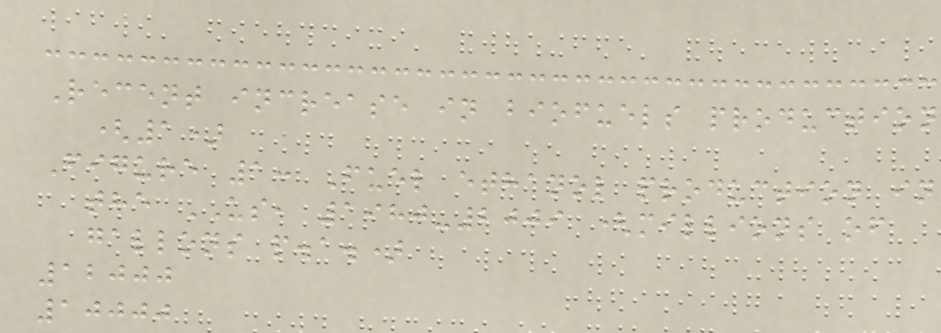Recent increase in biofuels production
(1)
Figure 1: Fuel ethanol production in
the US, 1980-2009 (millions of
gallons p.a.)
12000
10000
